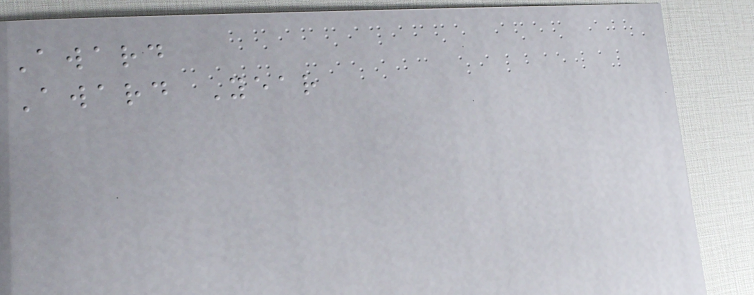Award
Award Year
